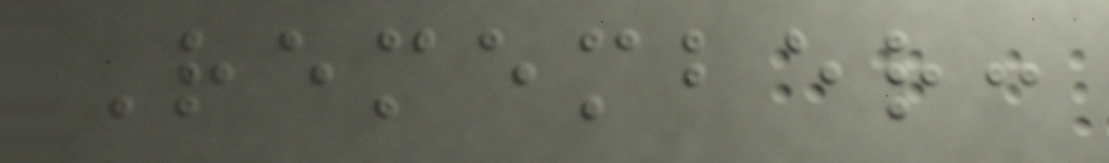Remember:
